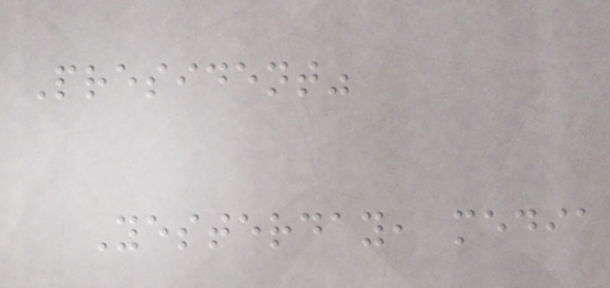President"
Yesterday, media
